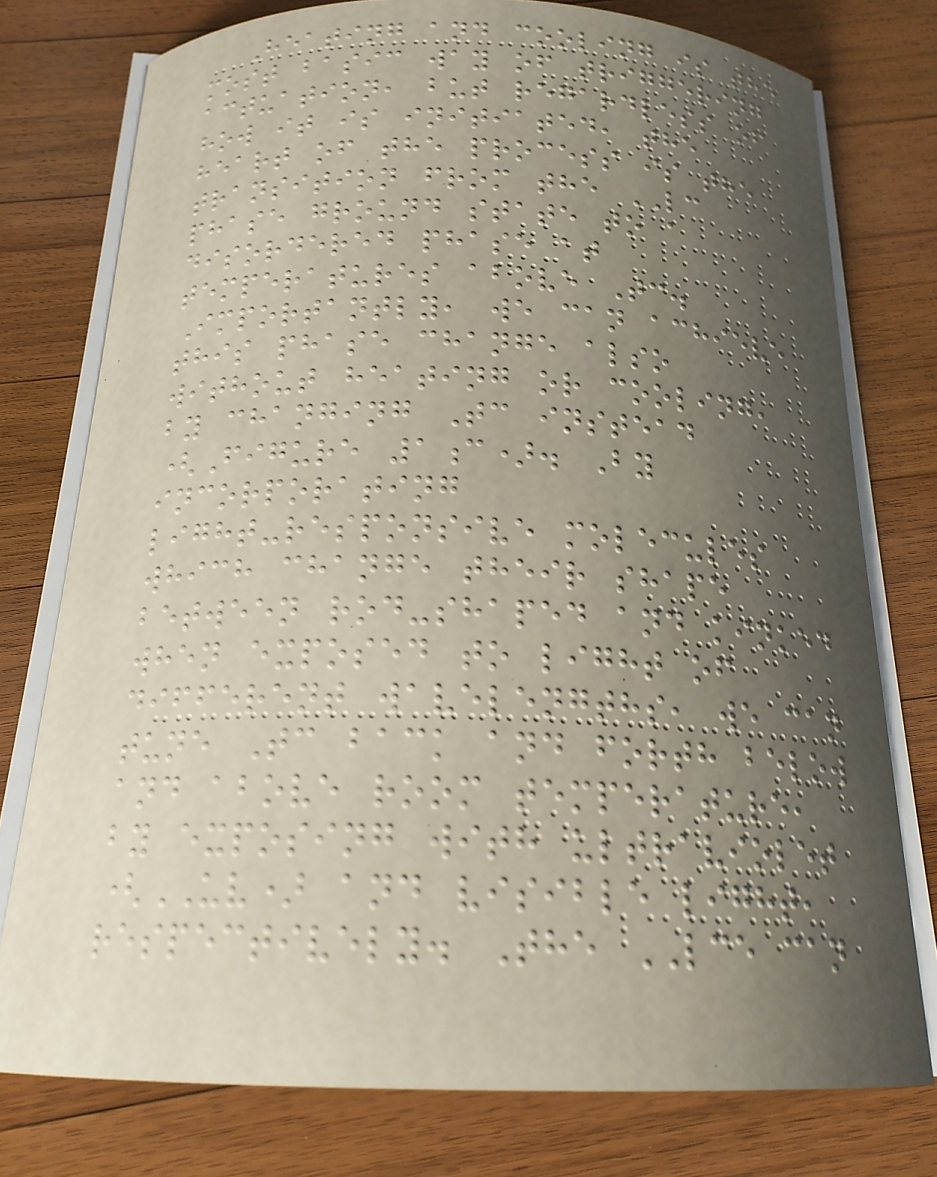Heating and cooling is the
most basic way of triggering
actuation, but regardless of
how it is initiated, the
heart of the process is the
transition from the LC
phase ground state to a
disordered phase at
temperatures above Tc.
Importantly, we can achieve
this phase change also
without heating or cooling,
by changing Tc instead
(Figure 1c). By
incorporating
light-responsive molecules
which change their shape
between rod-shaped and kinked
when exposed to light of
different wavelengths, we can
tune Tc back and forth below
and above room temperature,
by exposing with ultraviolet
(UV) and visible light,
respectively. The LCE can
